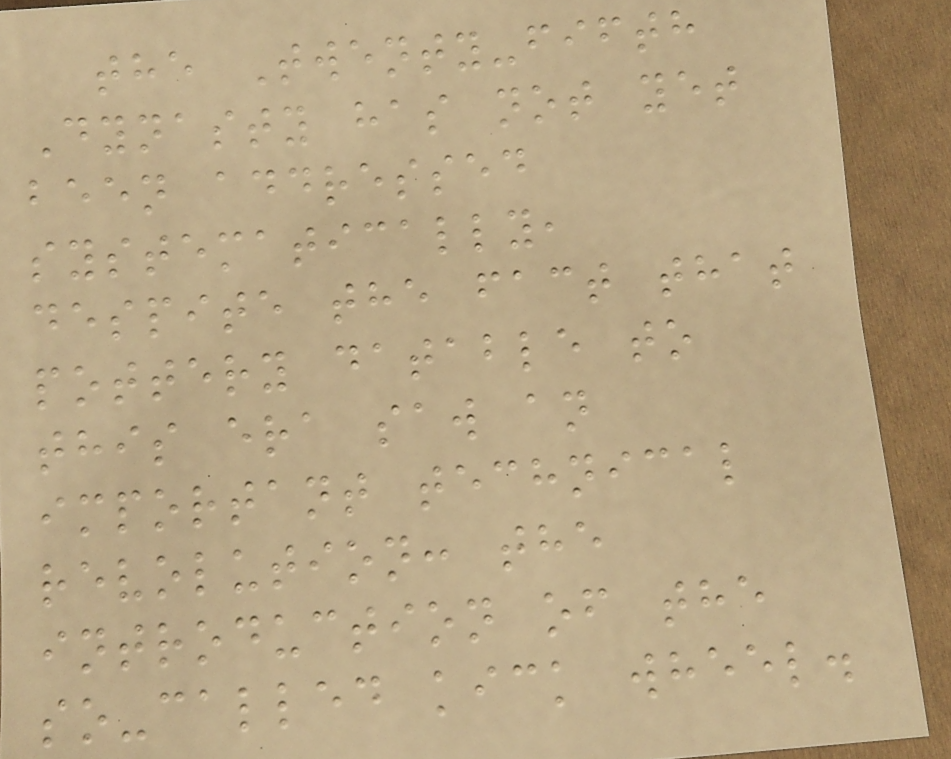the Twenty-fifth
Dynasty has not yet
been addressed
systematically,
despite the fact that
pottery datable to
this era saw an
important technical
revolution: the
introduction of the
so-called kick wheel.
